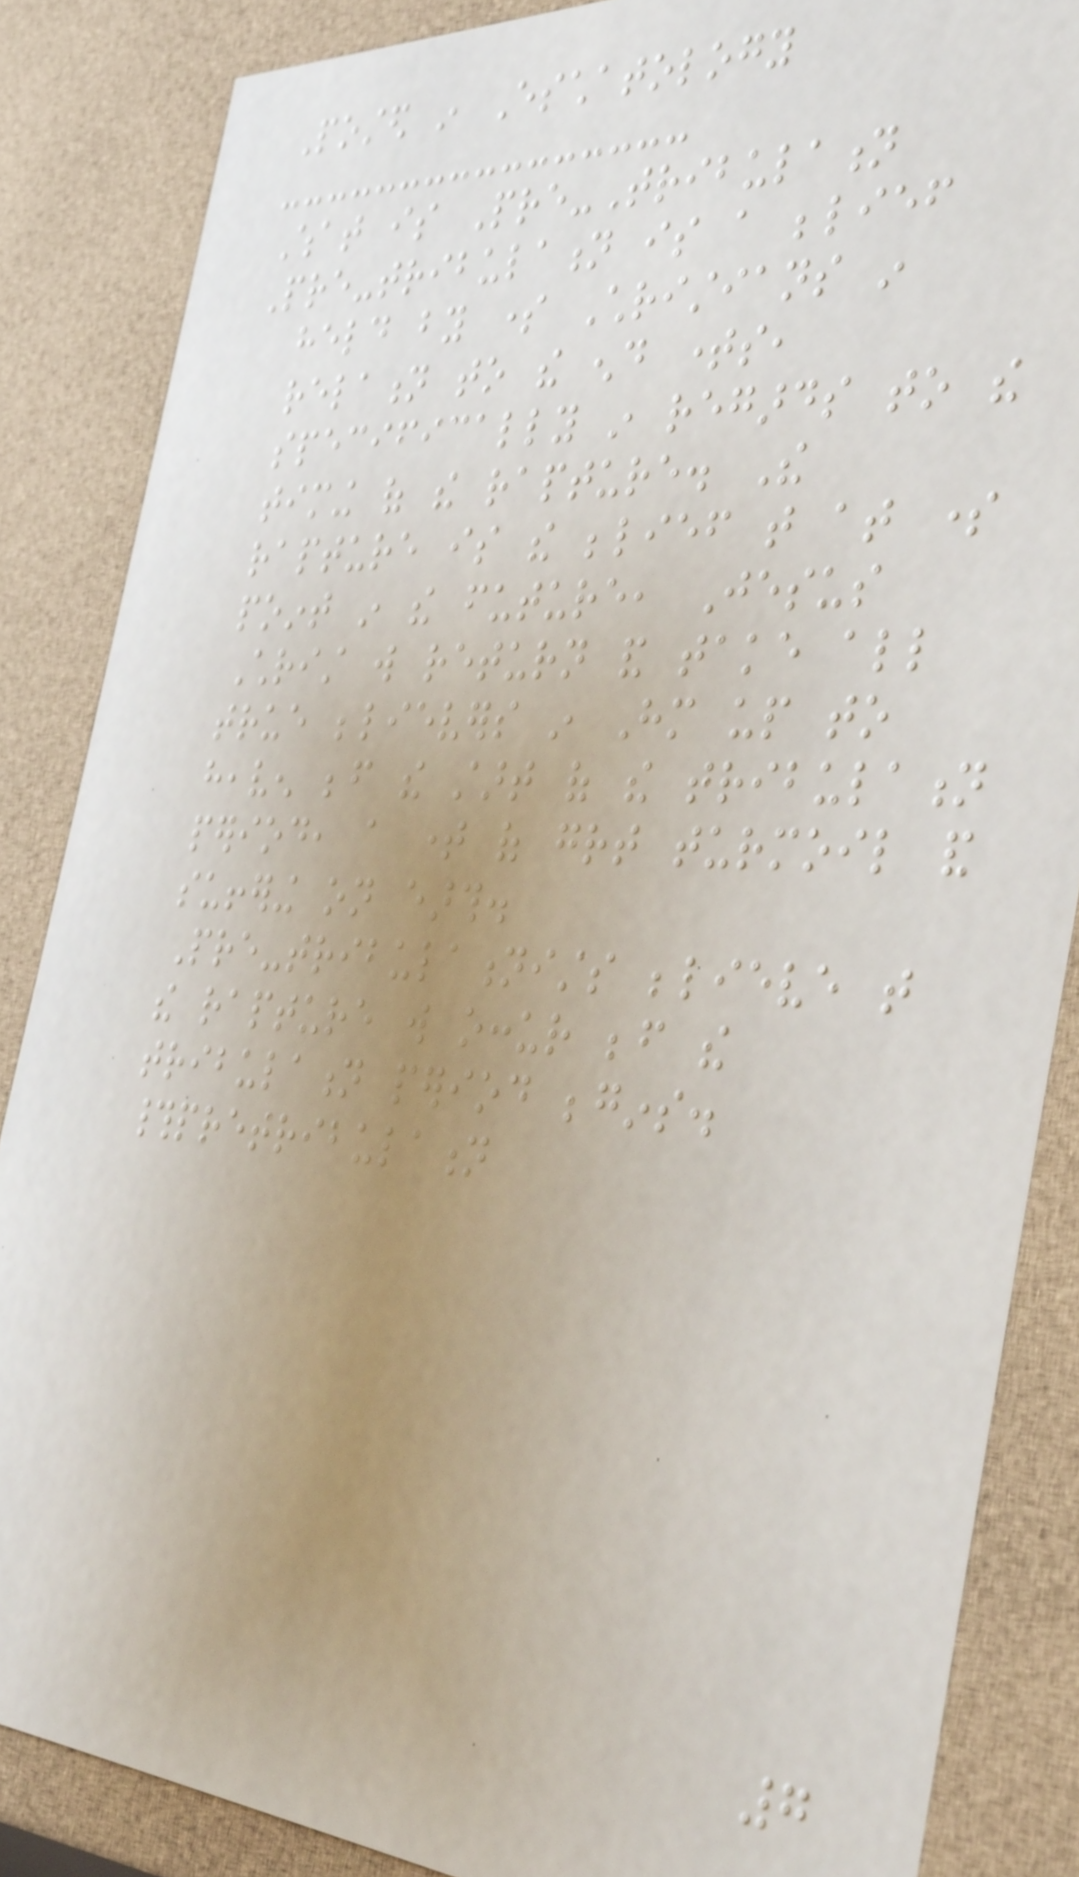Posted in Eschatology
What is Pre-Tribulation
Pre-tribulation is a belief
held by some Christians in
relation to the end times,
specifically in regards to the
timing of the rapture. The
rapture is the belief that at some
point in the future, Jesus
Christ will return and take all
true believers in Him up to
heaven before the start of the tribulation
period, a time of great turmoil and
suffering on earth.
Pre-tribulationists believe that
the rapture will occur before the
tribulation period begins.
#pretribulation
7
